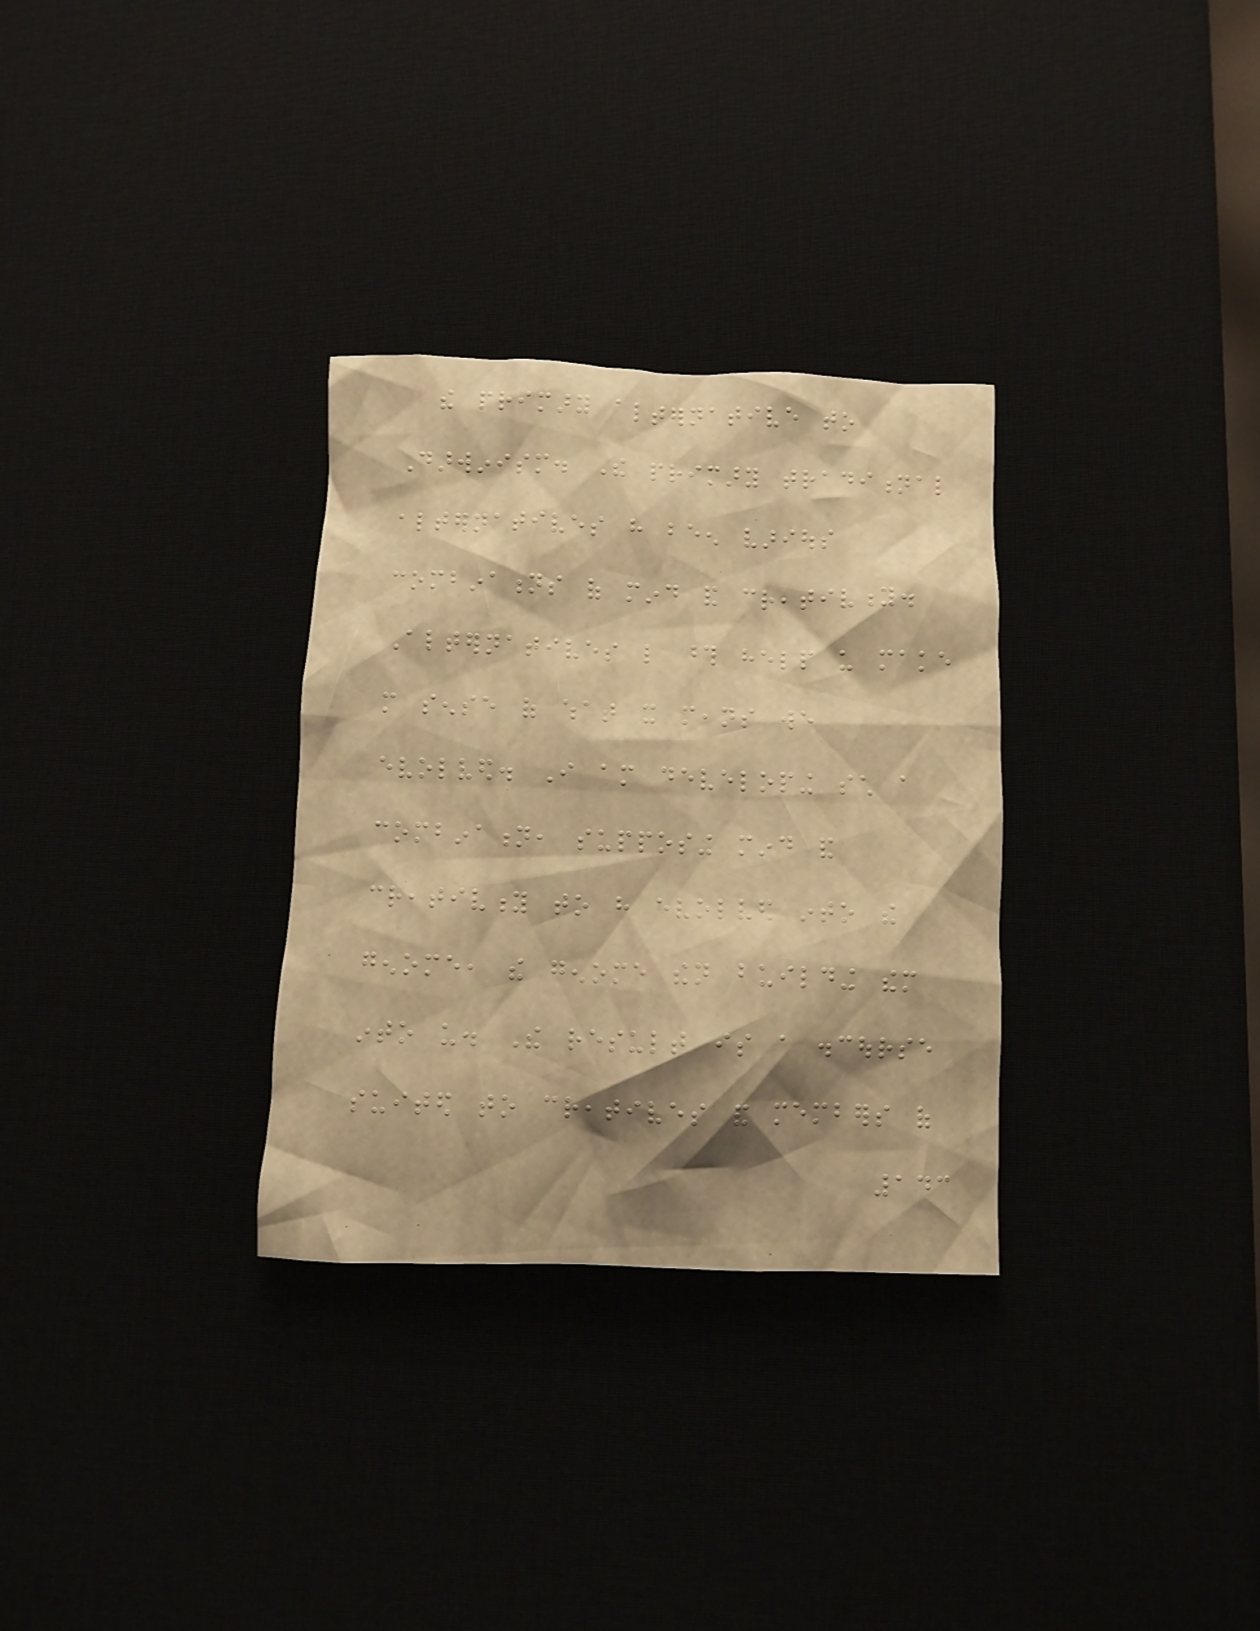the primary alternative to
Darwinism. The primary traditional
alternatives have been various
combinations of mind and creativity.
Alternatives like those help us make
more sense of what it means we
evolved. I am developing such a
combination, supposing mind and
creativity to have evolved into the
genome, the genome then building them
into us. The result is a discourse
suited to creatives and members of
143
